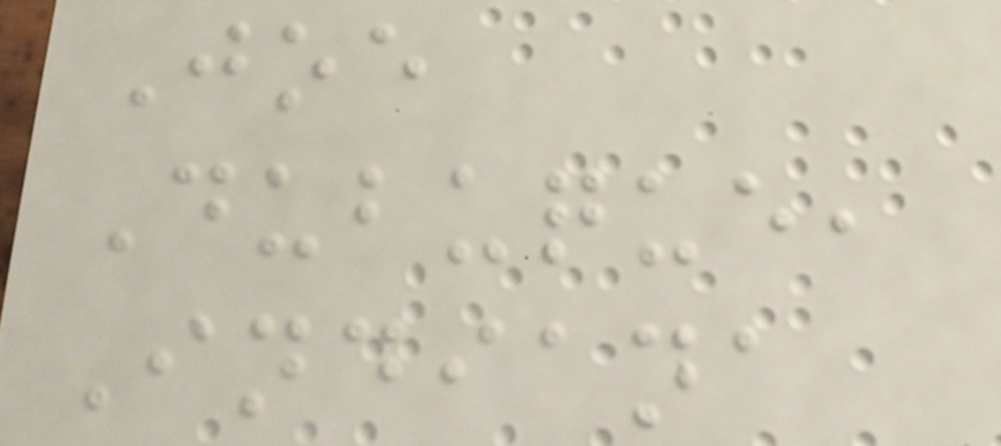Joe
Dubuque,
Indiana
